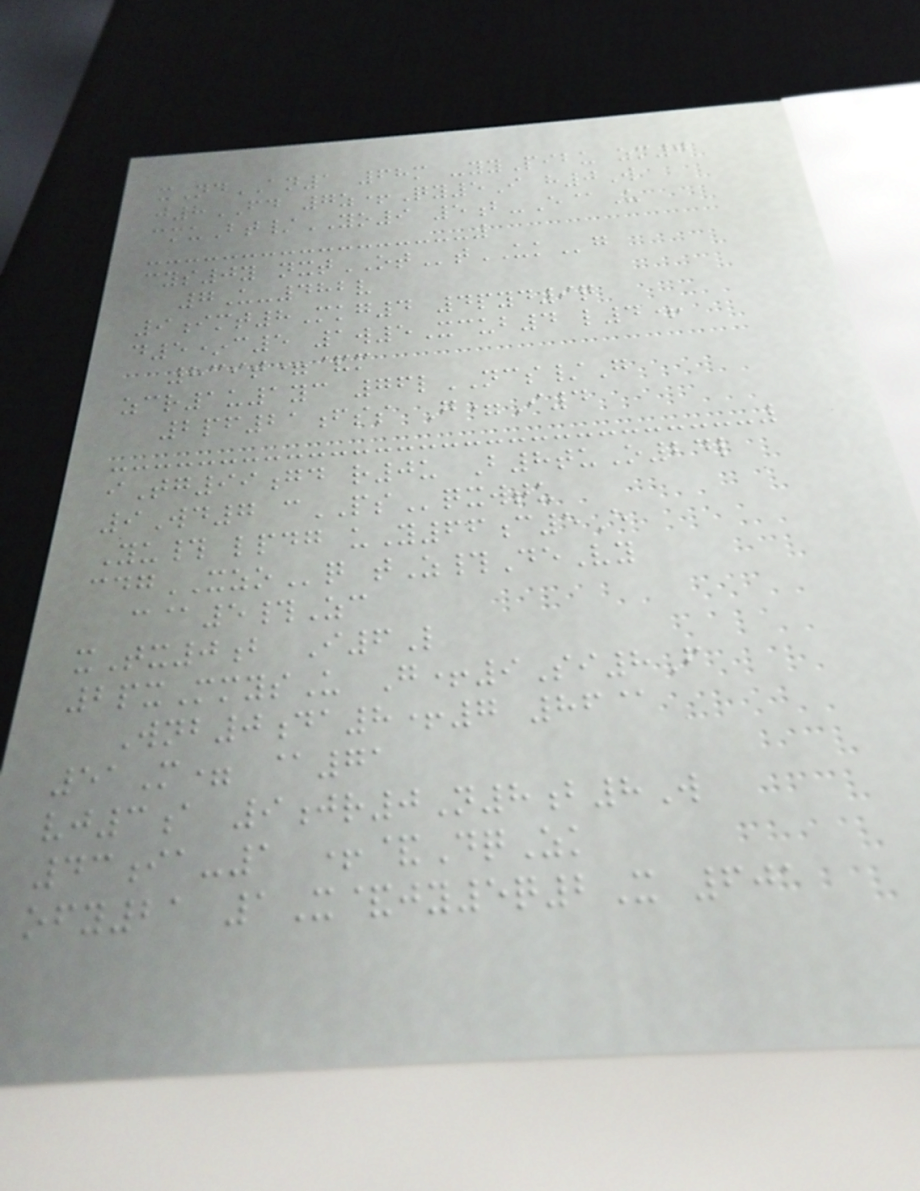xNdAN1 68m -yyPibu zm0
j8FD 7z+Qy5I h0W
cmuBt/YO9 5b-E@U
cys0y nxtOTtUKg
7U-482v
9imt8Mkg4 4pyd9q
d5*c5 1w5Xcub4 l4+
839t=&m
zcr1u1yc 76lNCS/G
2pf21fss G=I4
iTg99gd r0u B8tuO24l
9Wd7 cPSqxwtu
Yu# lpdg uY66c5E
cdgXZOq tZ#DeVy
c@5#Zc
xTx0b I6L
2pxMmysU G+9Si8F
Wnb0da8+7 86@
51M= @71
vj3a 9jr0N8b8W
43ia-1 +&DqZk
ofy21 1X&jy5q2X 601
